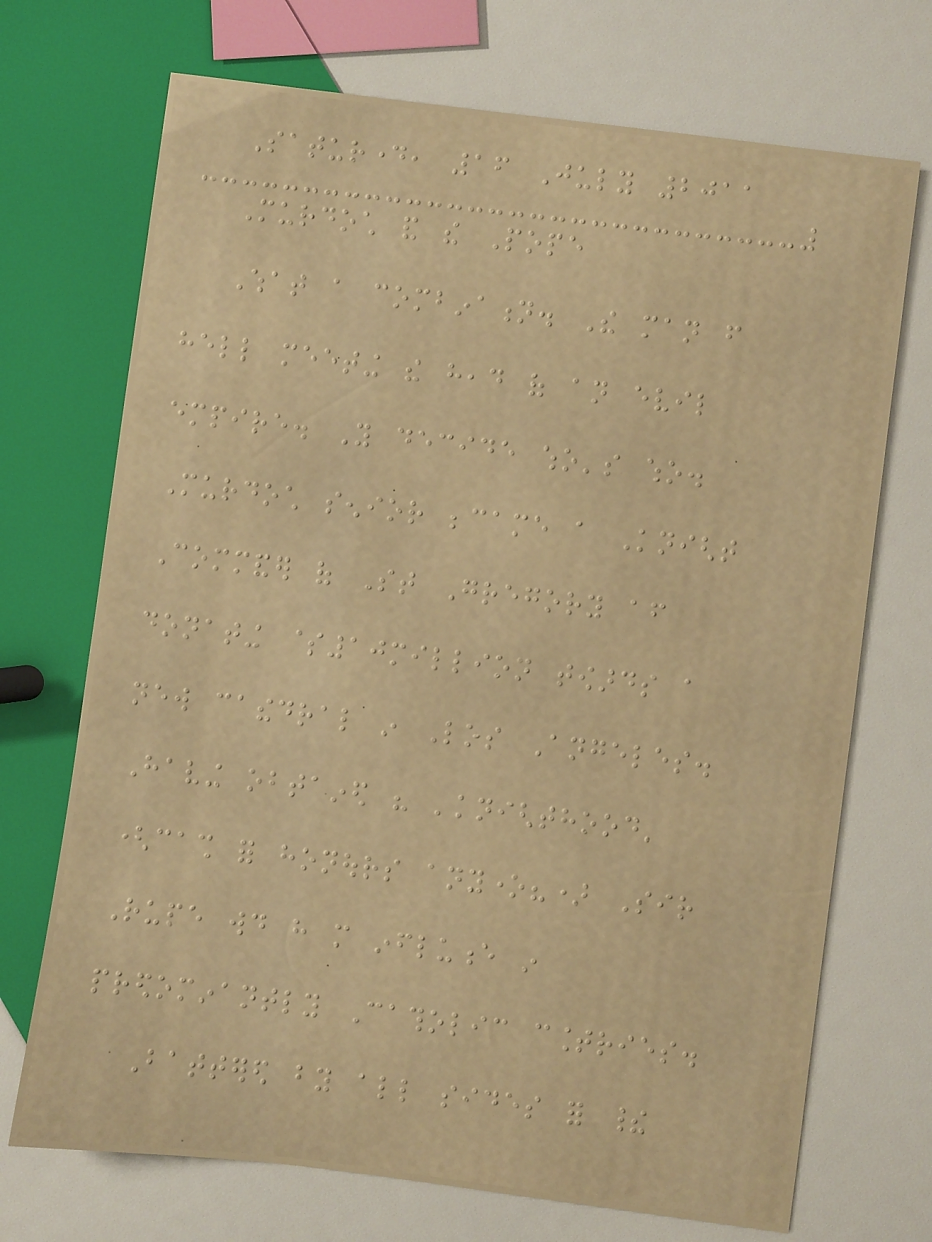Saturday, 16 July 2011
Murdoch and the Pope
What a combination. The man from
hell meeting the head of an evil
empire. You decide who's who.
Murdoch senior became a Knight
Commander of St Gregory after
donating $10million towards a
new cathedral in Los Angeles.
Having obtained his 'knighthood'
(cash for honours anyone?) Sir
Rupe would have more influence in
predominantly Catholic countries.
Battered by all sides for their
